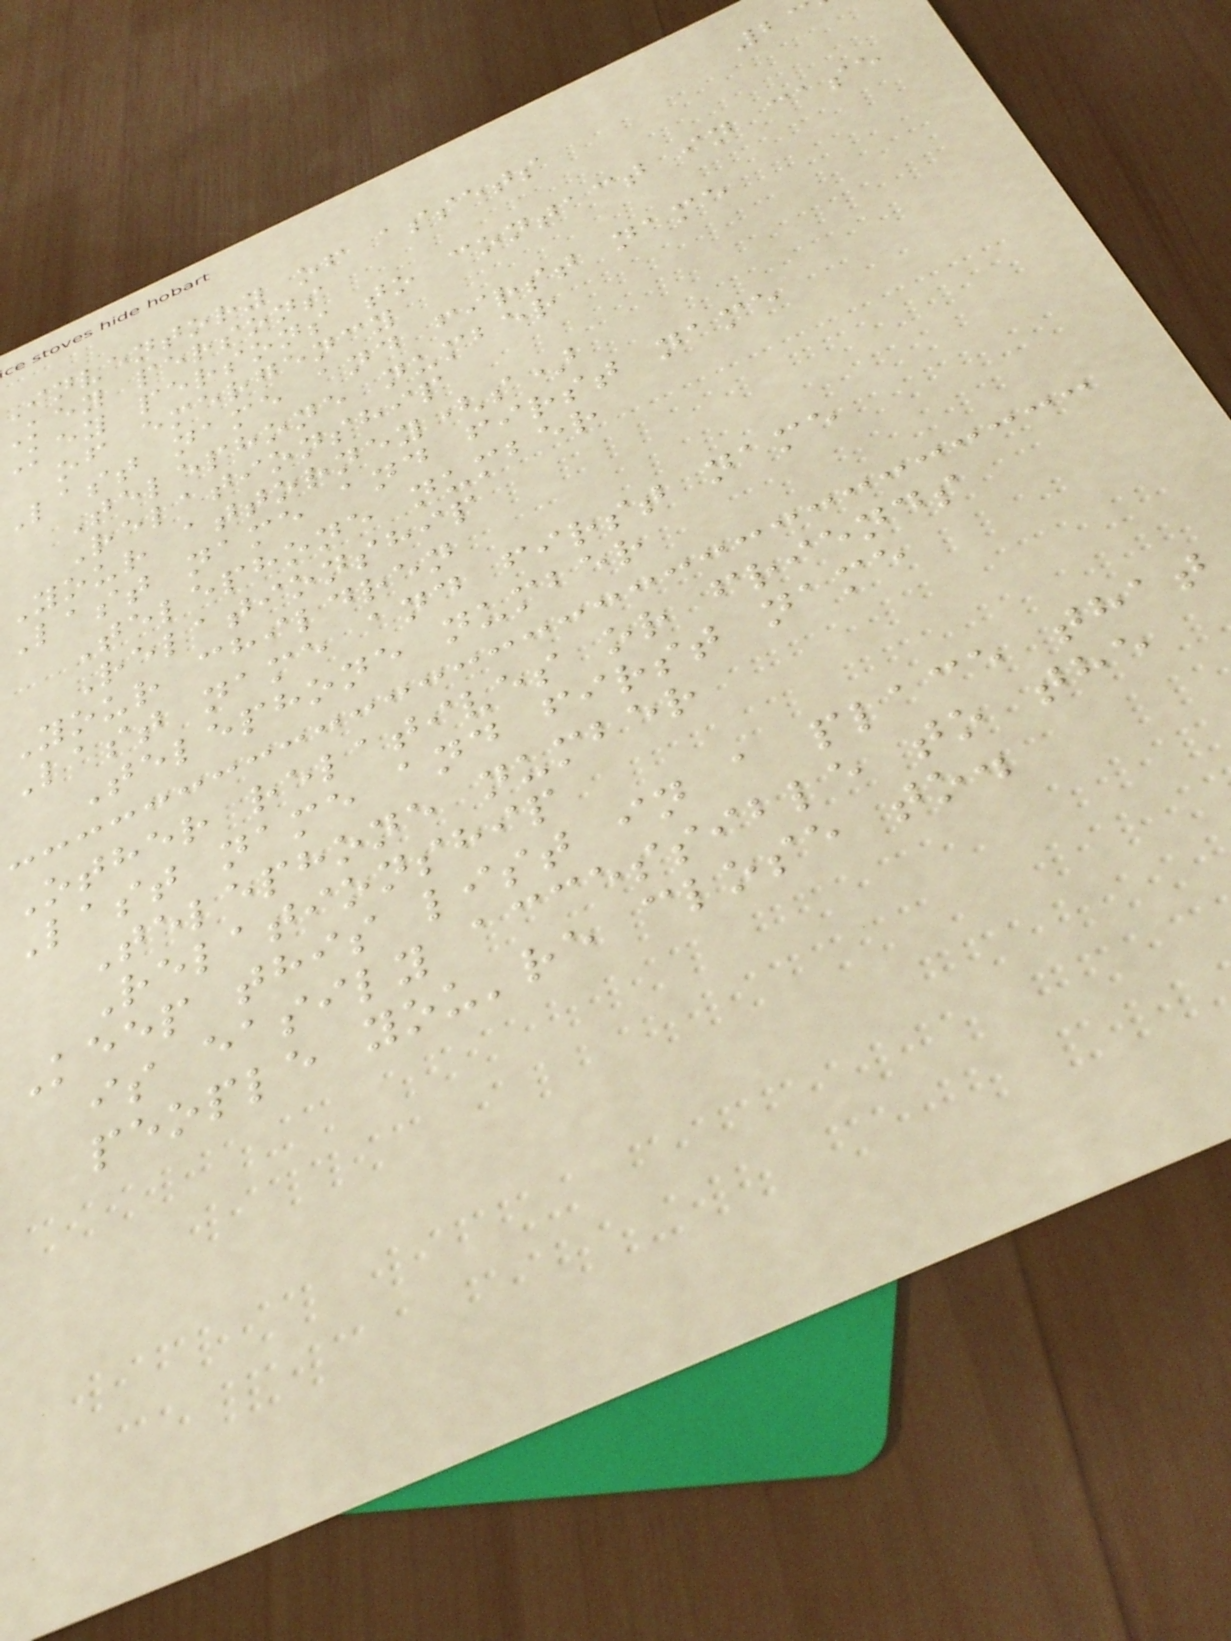inventory of assets
key persons
key persons to contact in case
of emergency
Last name and first name
Telephone number
Relationship
Your attorney(s)
Last name and first name
Telephone number
Relationship
Your children
Last name and first name
Telephone number
Other relatives or friends
Last name and first name
Telephone number
Relationship
Keep this list in a place that
is easily accessible to the
people you're close to.
